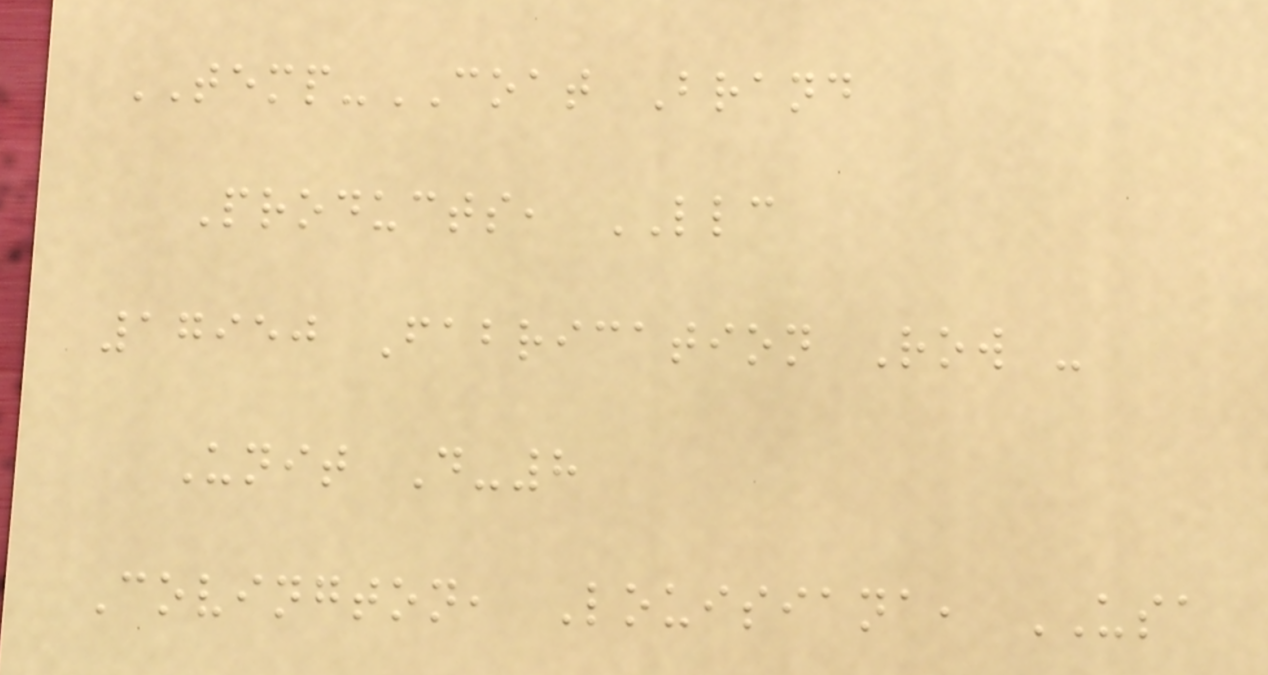TEMP-COAT Brand
Products, LLC
17950 Fabrication Row -
Unit D-8
Covington, Louisiana, USA
